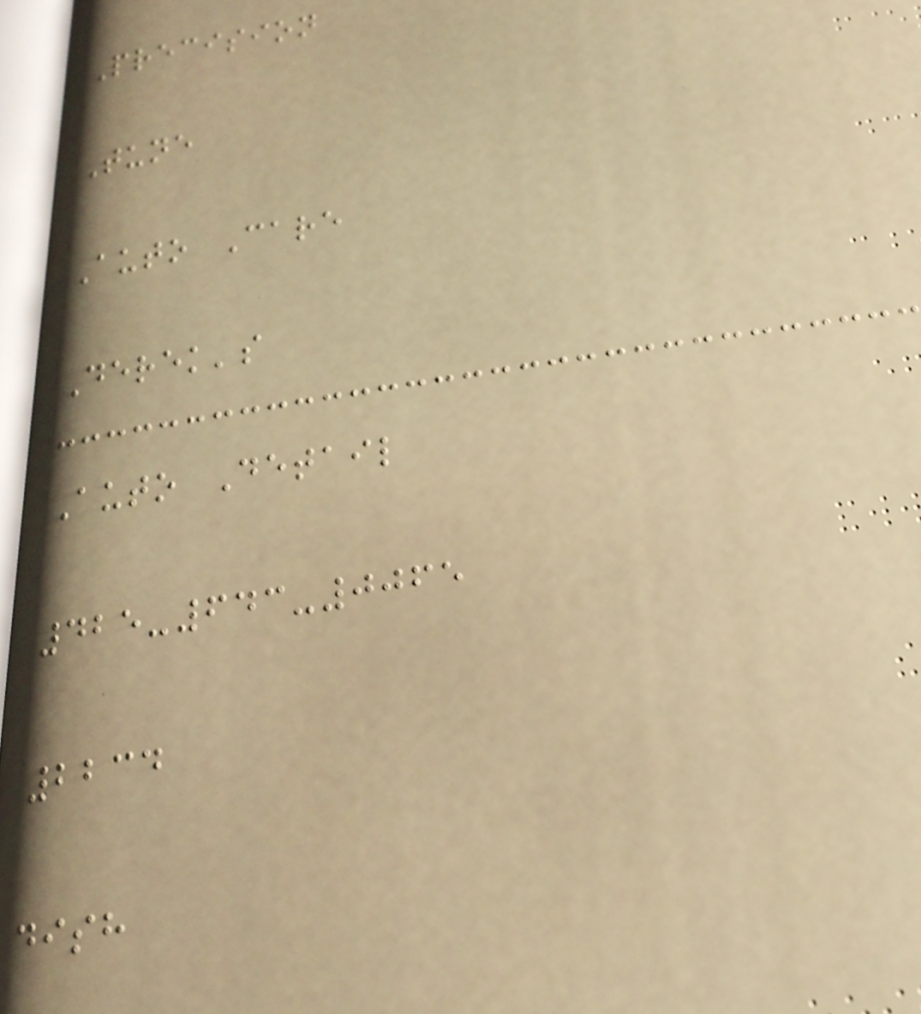Precision
Tune
Auto Care
Derek's
Auto Detail
425-643-0065
2234
dish
